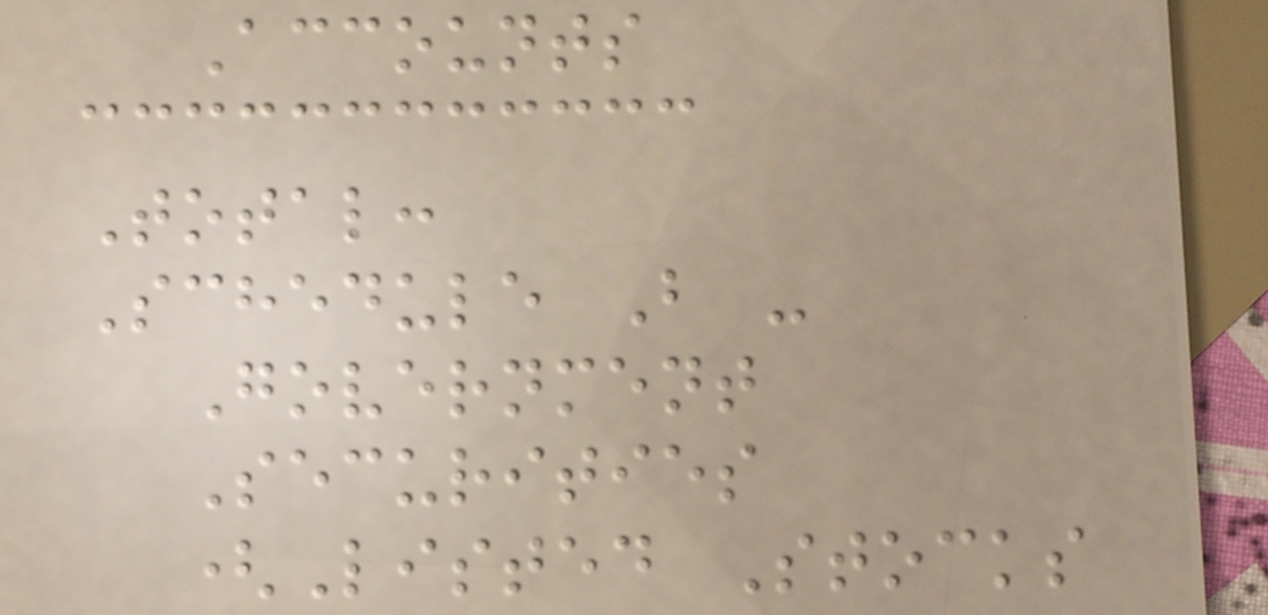Accounts
Total:
Schedule B -
Government
Securities
(Listed Stocks
